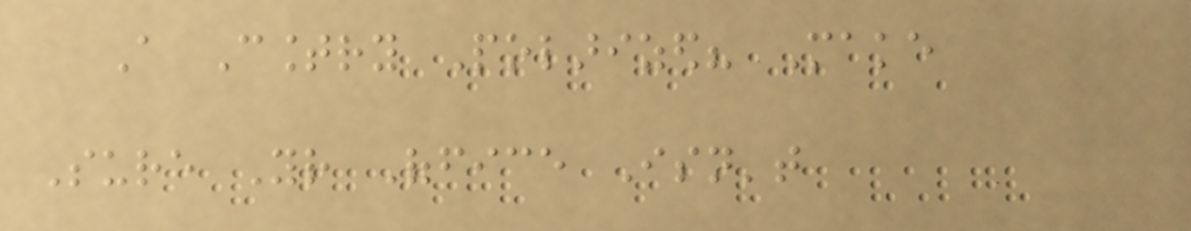A Country Polarized? Make
Sure Your Office Isn't
